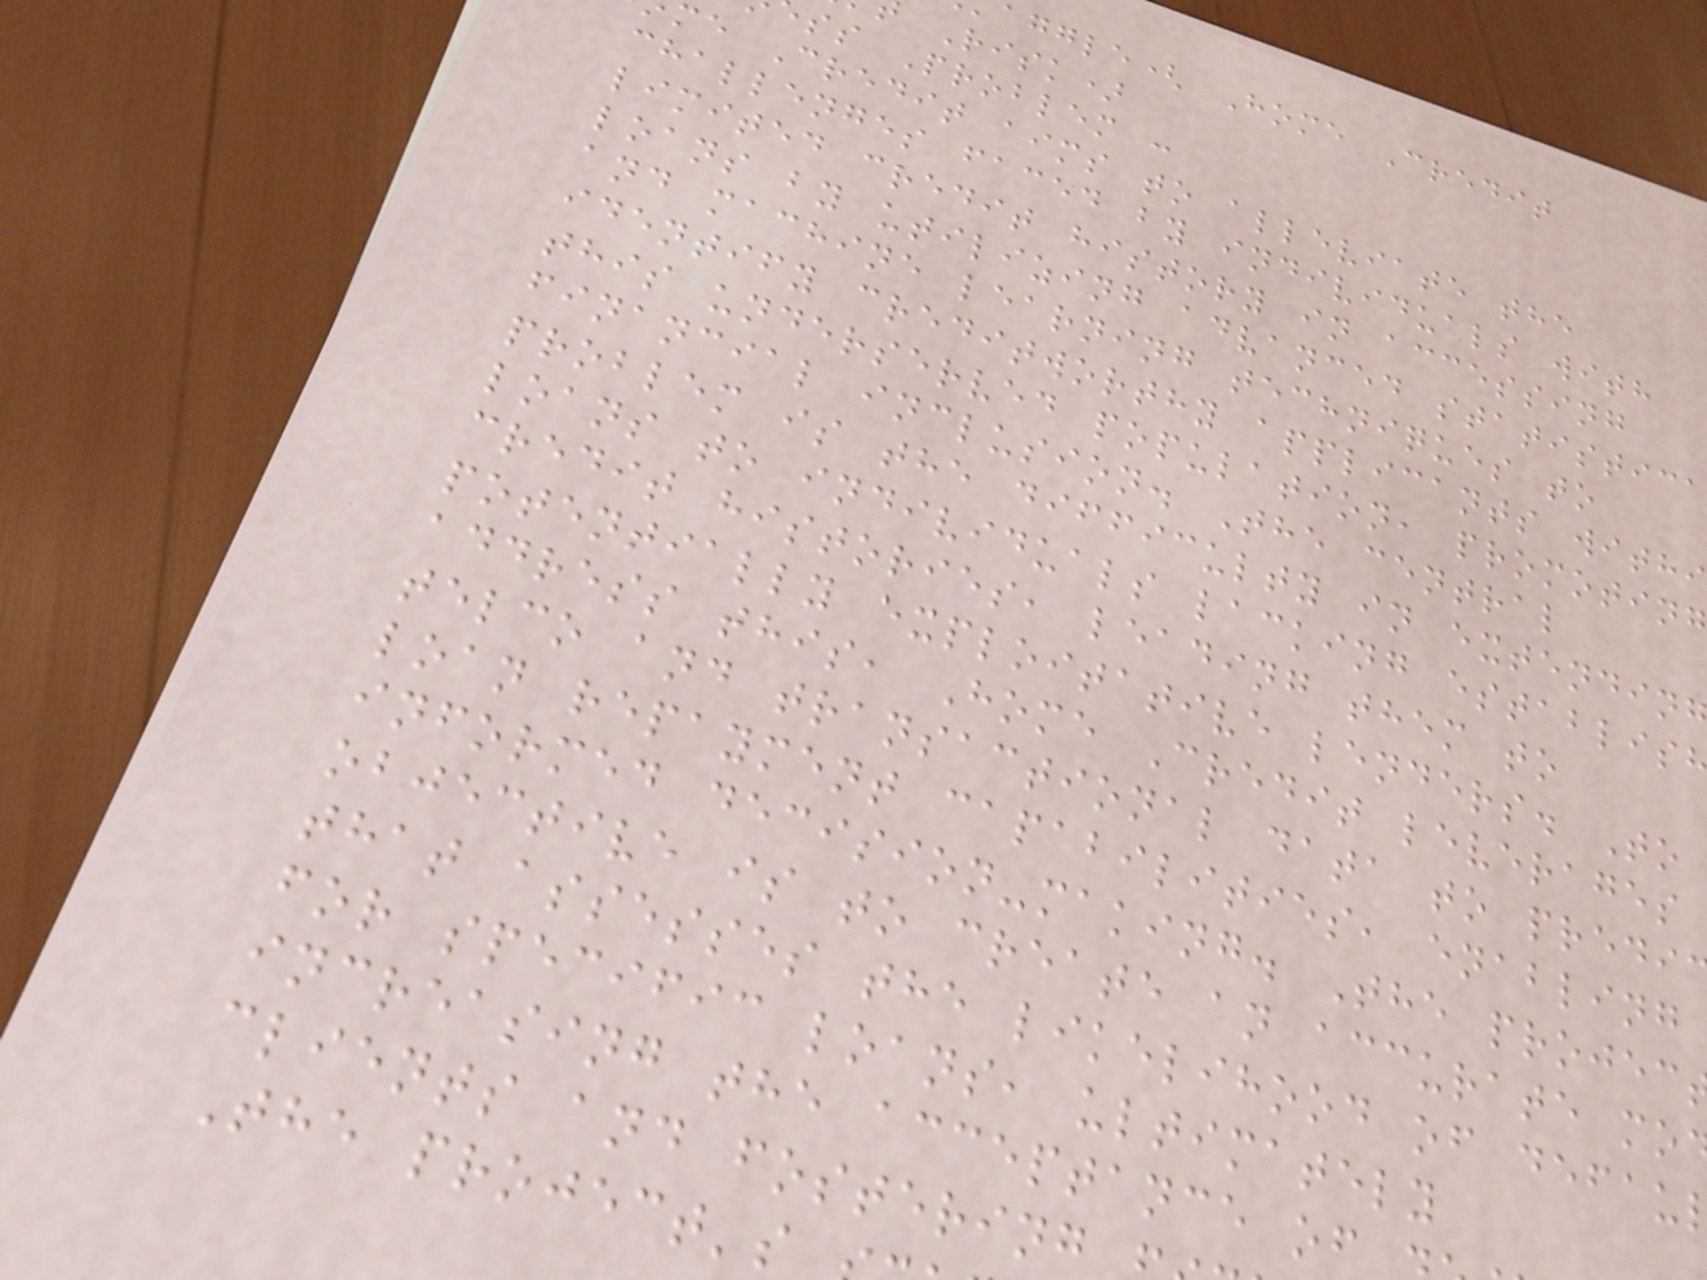aggle( Home Credit
Risk)
ss Problem :
me Credit aims to alleviate the
challenges faced by individuals with
limited credit history in accessing
loans by utilizing advanced statistica
and machine learning techniques to
identify creditworthy applicants withi
this underserved population, promoting
financial inclusion. The central
problem is the difficulty in extending
loans to individuals lacking establis
credit histories, leading them to
potentially exploitative lenders. To
address this, Home Credit leverages
telco and transactional data to predi
loan repayment capabilities, enabling
informed decision-making. The projec
objective is to create an accurate mo
that assesses the likelihood of defau
for specific loans, ultimately
increasing the acceptance of
clients and fostering
The project's
